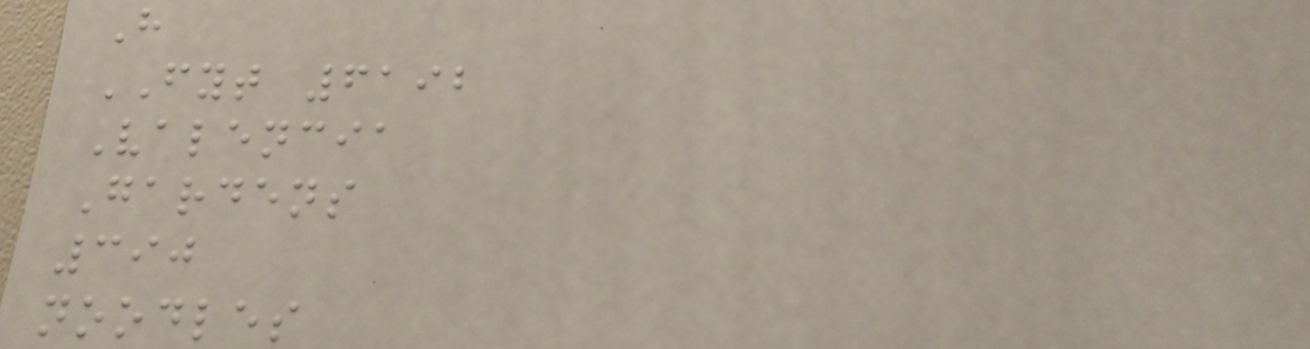H
FYT 6192
Valencia
Gardens
390
noodles
